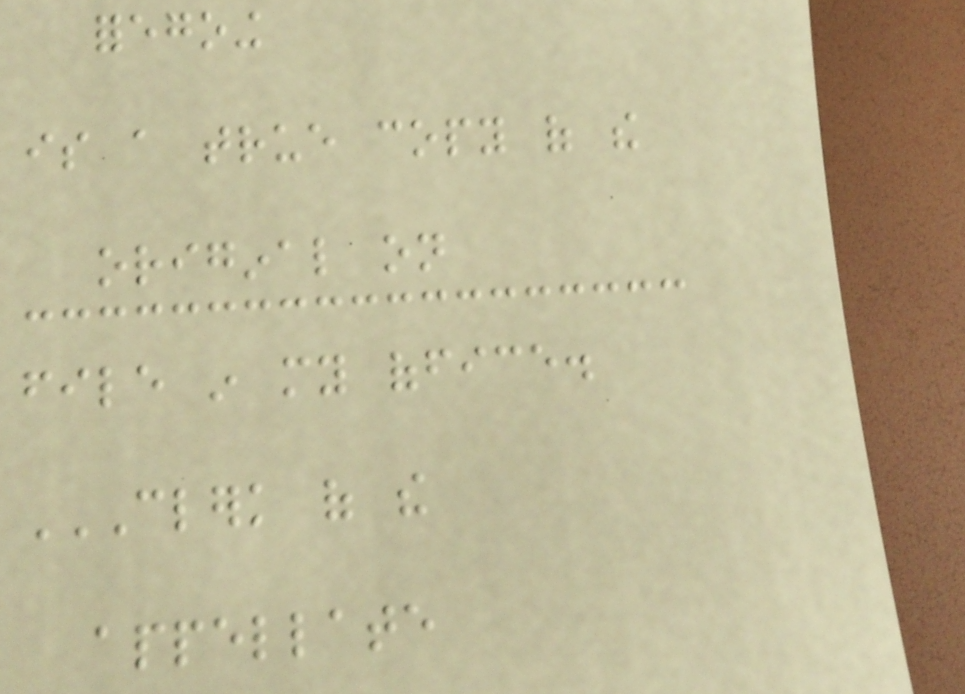foregoing
is a true copy of the
original on
file in my office.
CLERK OF THE
APPELLATE
